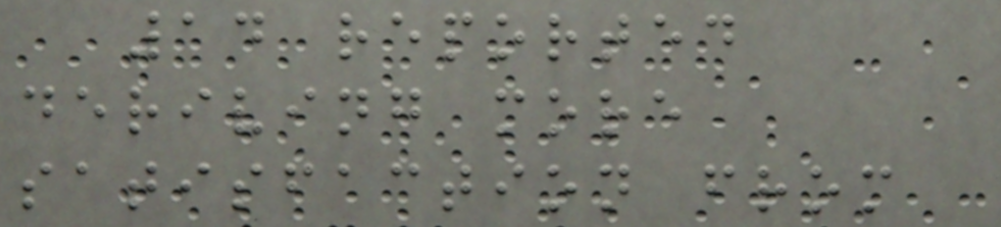14 reported
deriving more
satisfaction from
